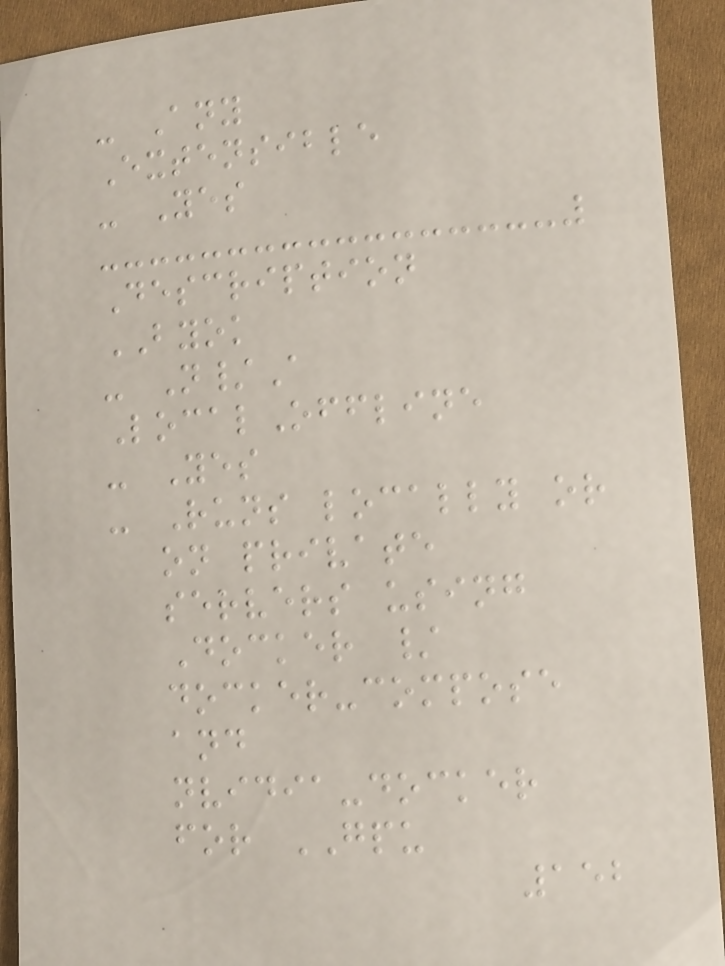- Any
Extensible
- Yes
Description
BYOK
- N/A
LocalOffline
- Yes
- Runs locally or
on private
servers using
Docker /
docker-compose
and
nvidia-docker
for GPU
152
